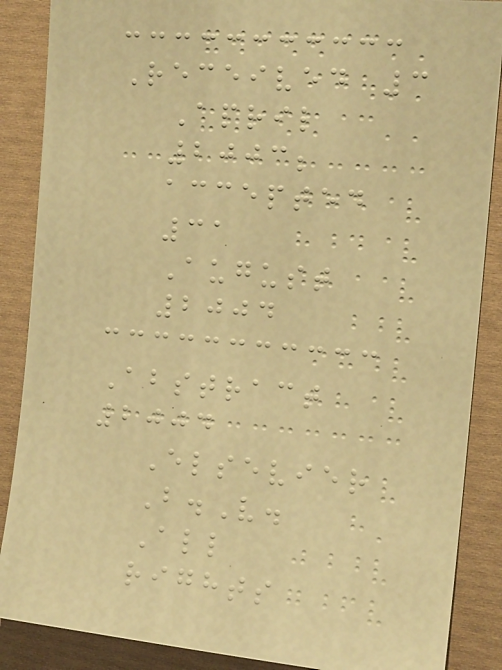Received 3
April
2003;
accepted
31
August
2004
Abstract
2004
Elsevier
B.V.
All
rights
